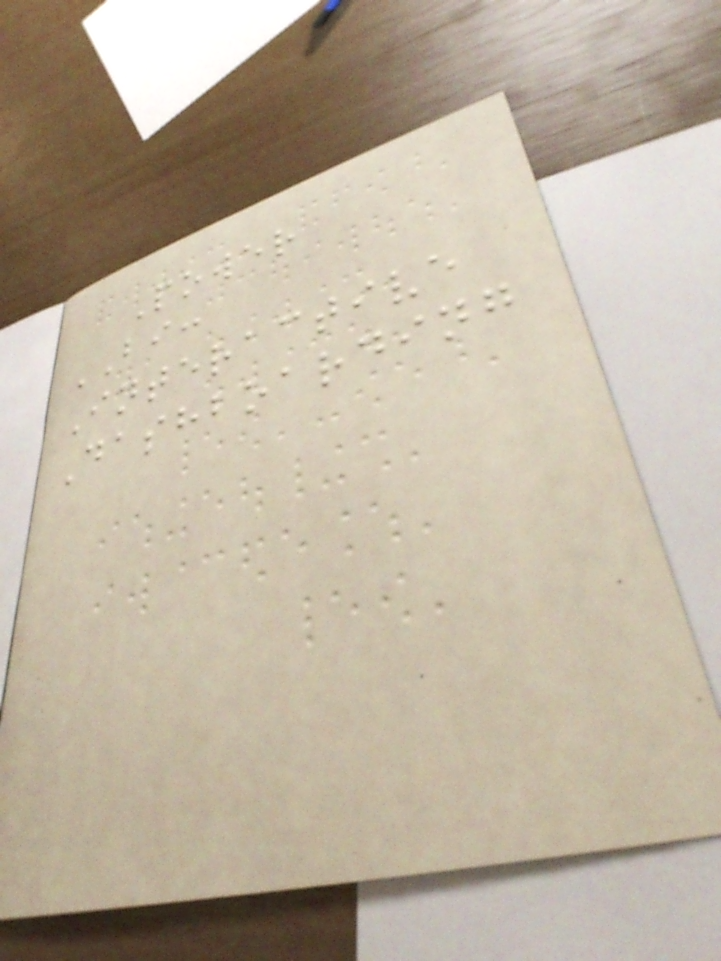Power
BI:
Interactive
Dashboarding
